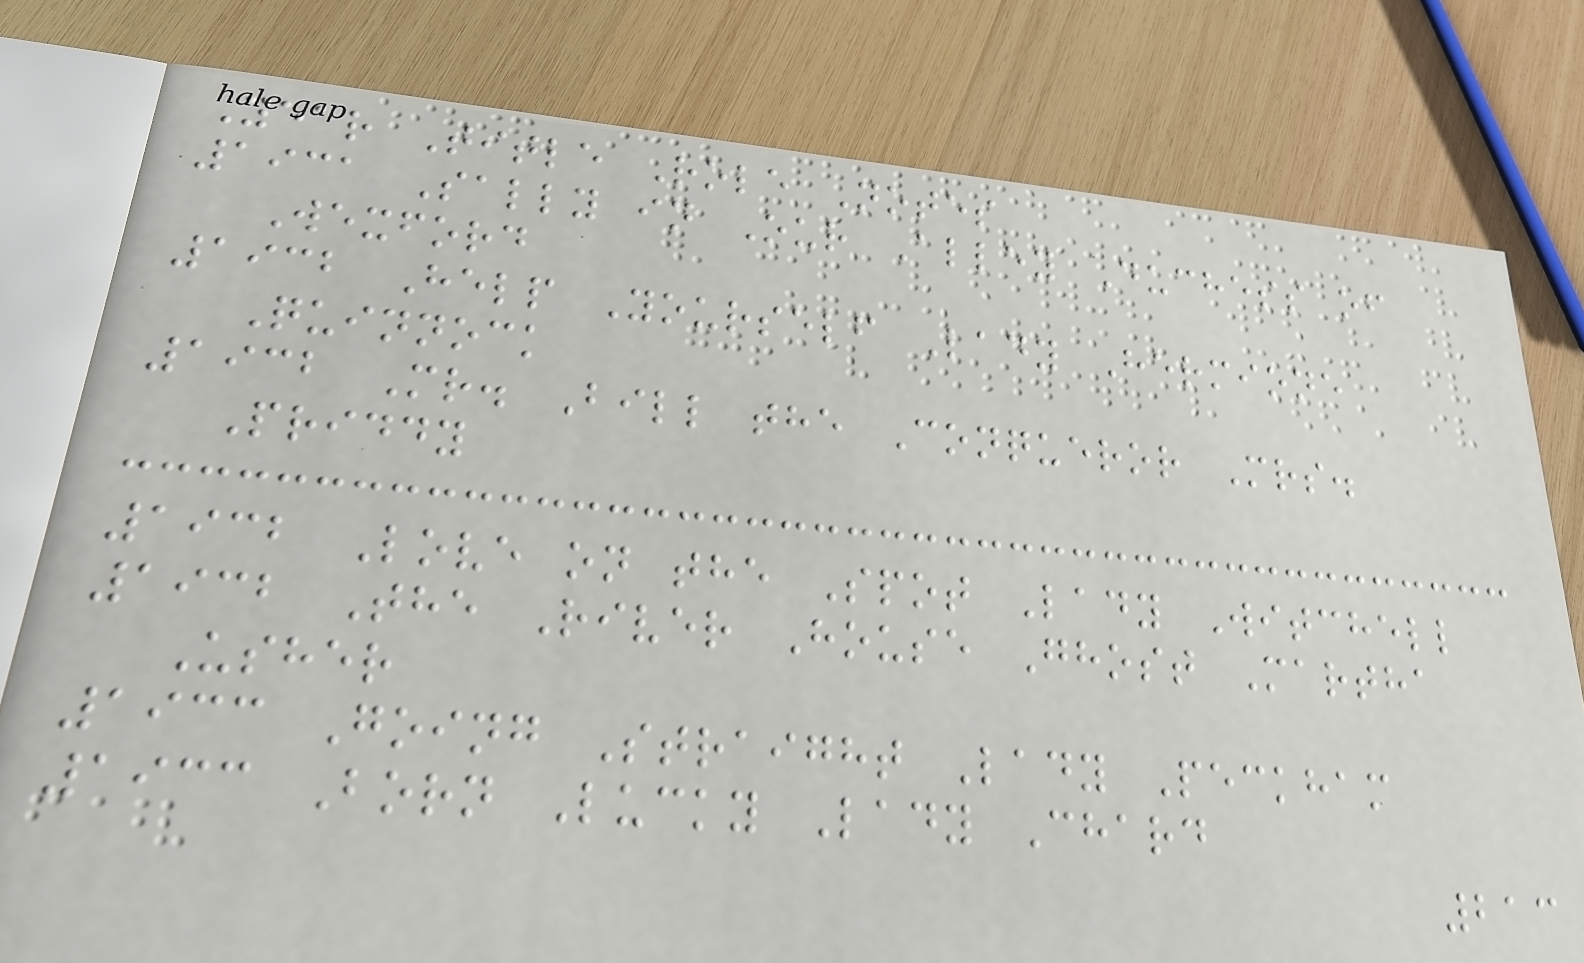Year Title Role Notes
1931 Sally in Our Alley Duchess of
Wexford
1932 Help Yourself Lady Hermione
Quinnock
1932 Mr. Bill the Conqueror Mrs.
Priddy
1932 Love on the Spot Lady Witchell
1932 The River House Ghost Martha
Usher
1933 Going Straight Lady Peckham
1933 Born Lucky Lady Chard
213
